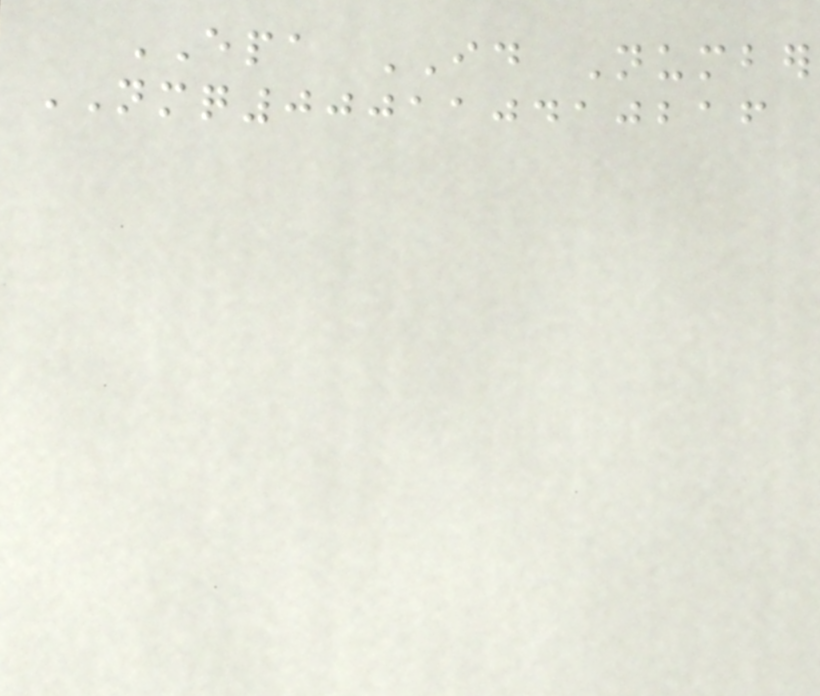EPA ID Number
NMQ000110410216
